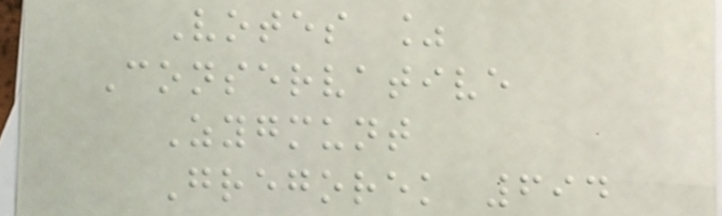Votes %
Conservative
Zygmunt
Gregorek 694
